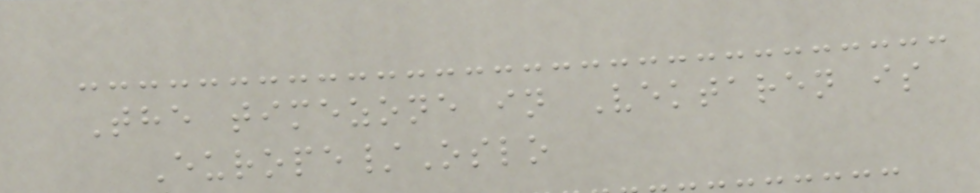The timezone in Vektaren is
Europe/Oslo
